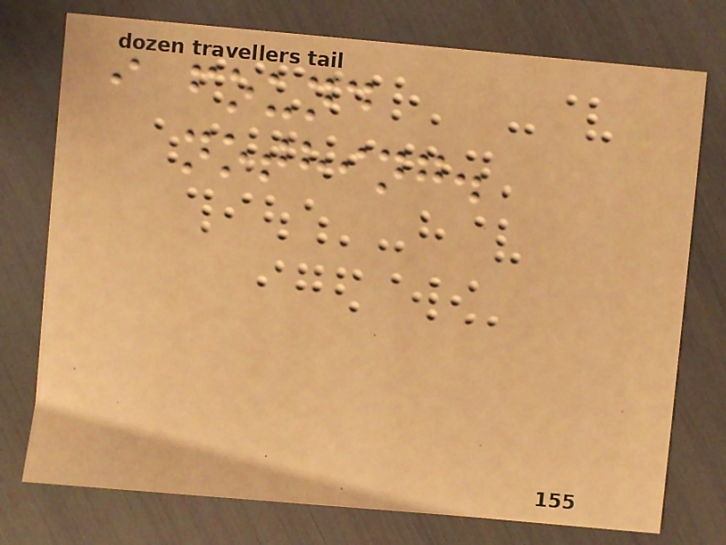i found
nothing.
